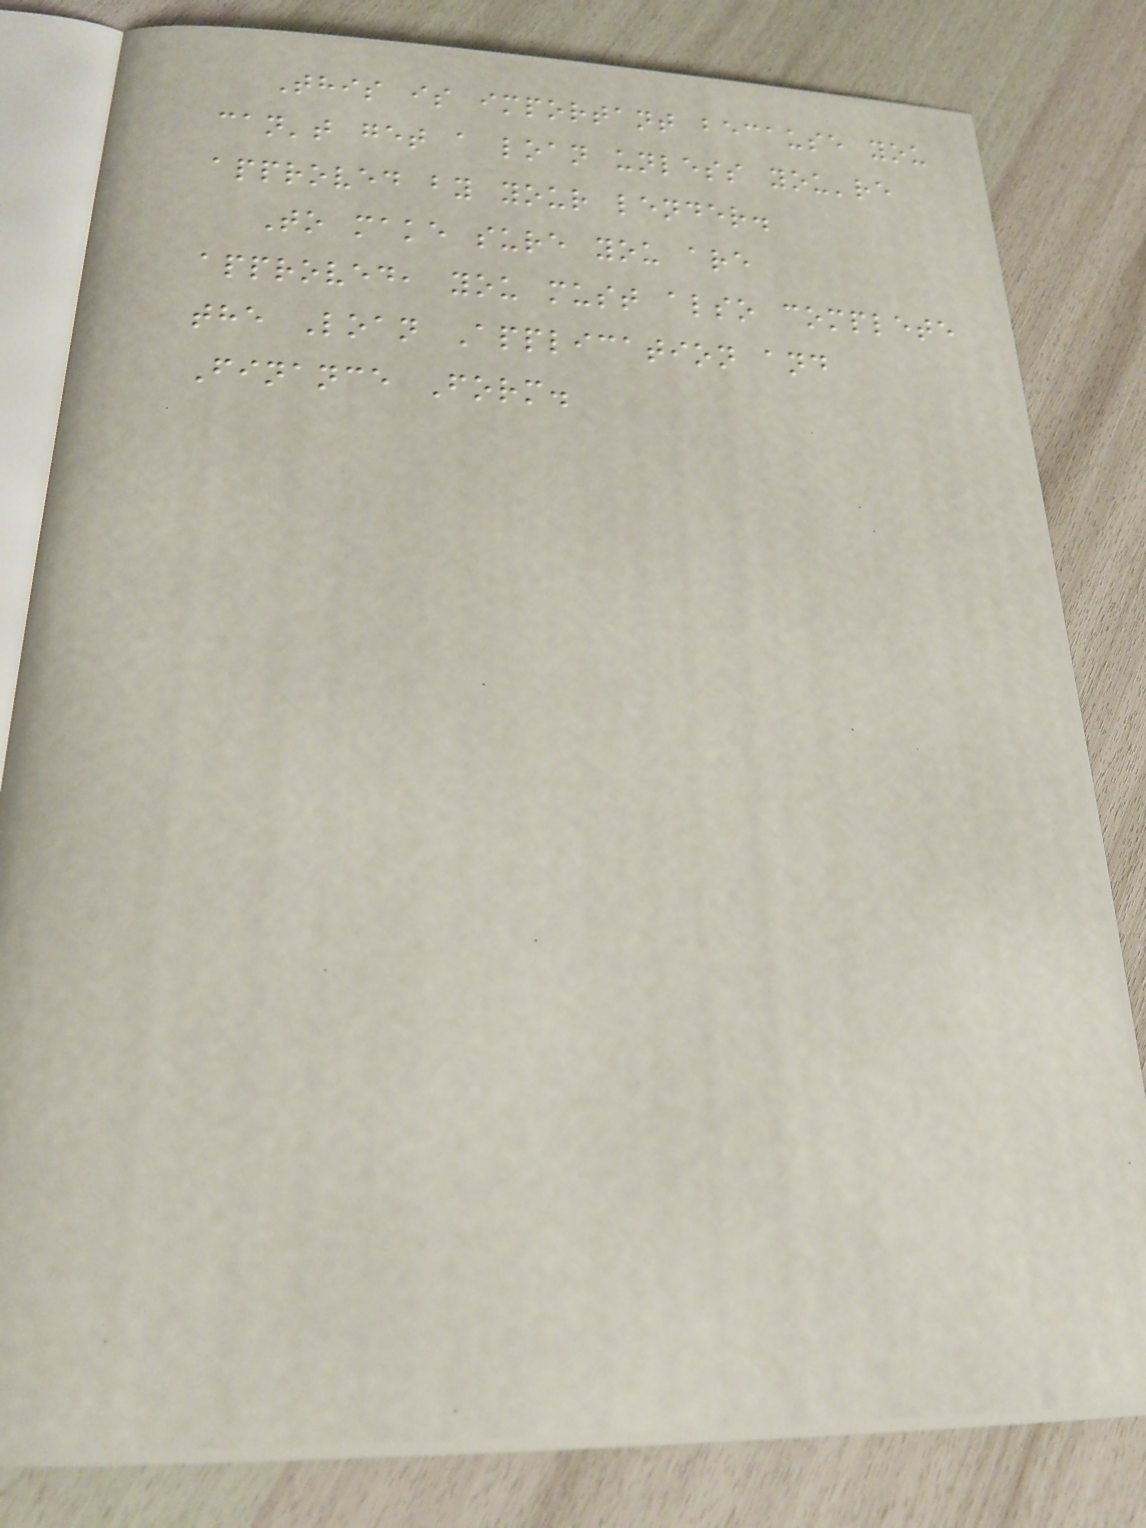This is important because you
can't get a loan unless you're
approved by your lender.
To make sure you are
approved, you must also complete
the Loan Application and
Finance Form.
